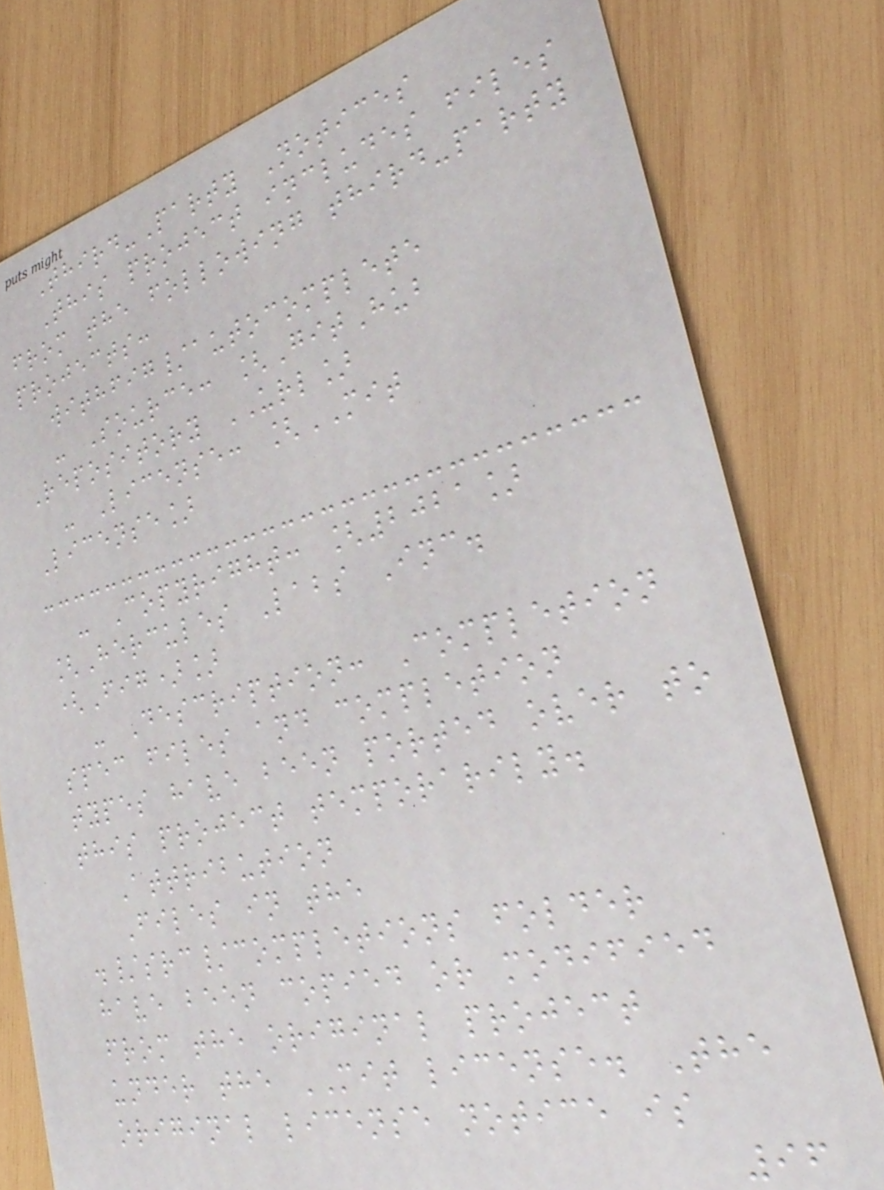Third-Party Notices
This project includes files
from the following third-party
projects:
withfig/autocomplete
- Source: [GitHub
Repository URL]
- License: [MIT
License]
- Copyright: [2021]
[Hercules Labs Inc.
(Fig)]
- Description: Completion
spec files and completion
types have been ported over to
this project temporarily.
Attribution
Files in the
./src/completions folder
have been copied or modified
from the original project
under the MIT license. The
original license notice is
96
